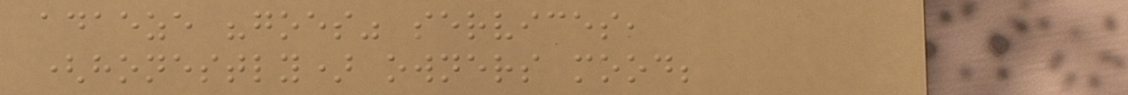adaeze "goes" services,
(honestly) owners mood;
